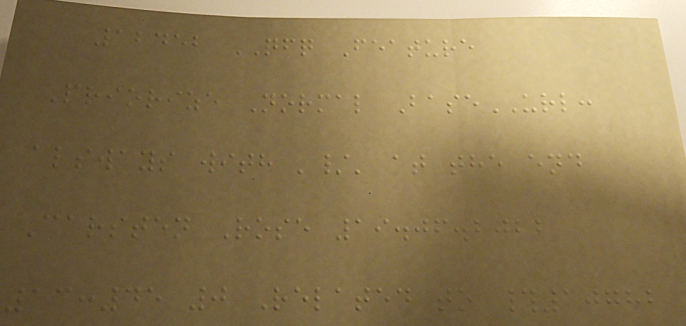12452 QFQ Feature
Priorize Normal BaseURL:
alsways with '/' at the end
Carsten Rose 19.06.2022
13:45 0 Related to #10782
